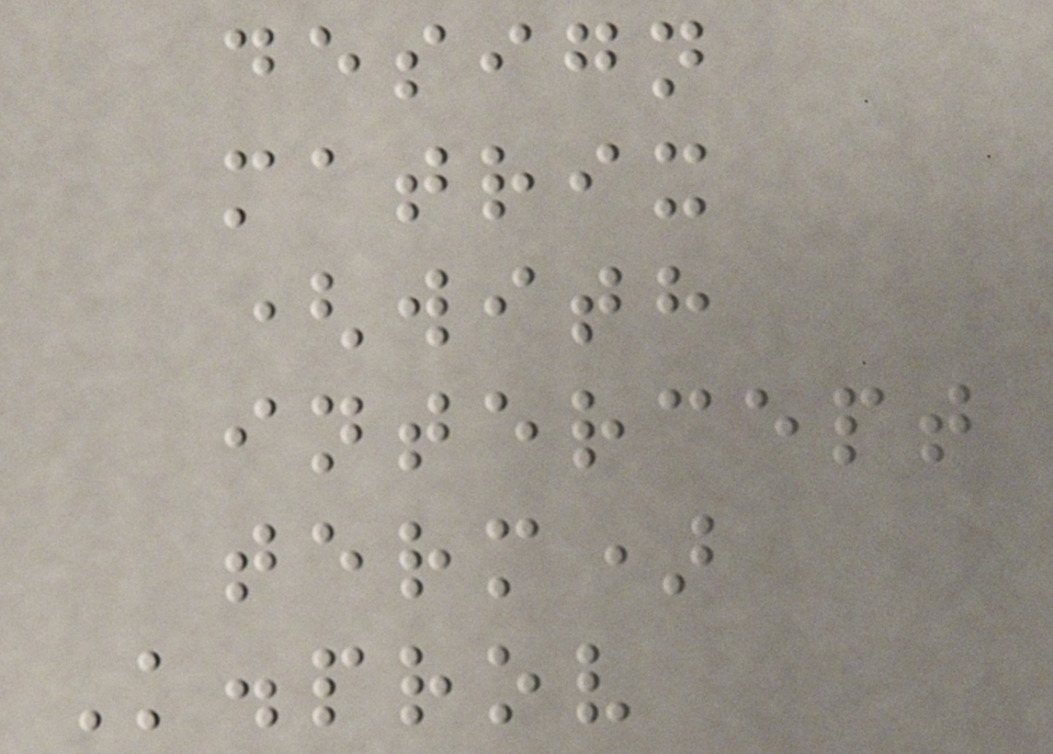design
matrix
(with
intercept
term)
K.prov
